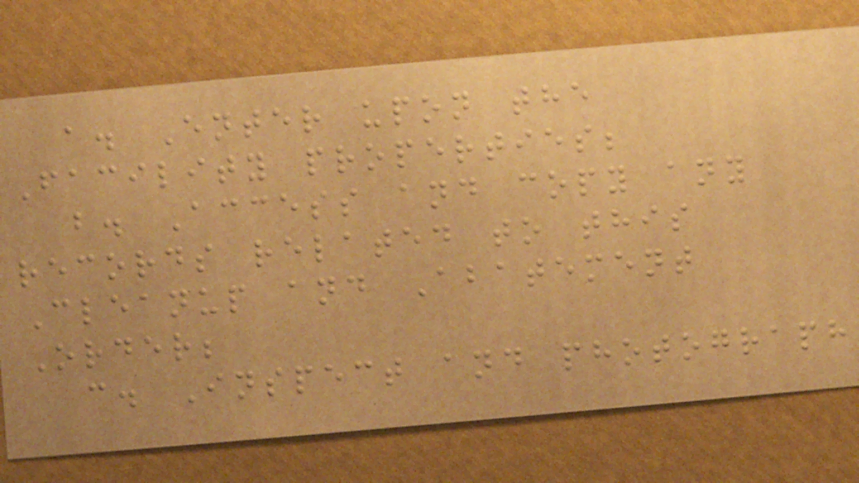a. Enter upon the
Facility properties;
b. Access and copy any
records related to this
Cleanup and Abatement
Order;
c. Inspect and photograph
